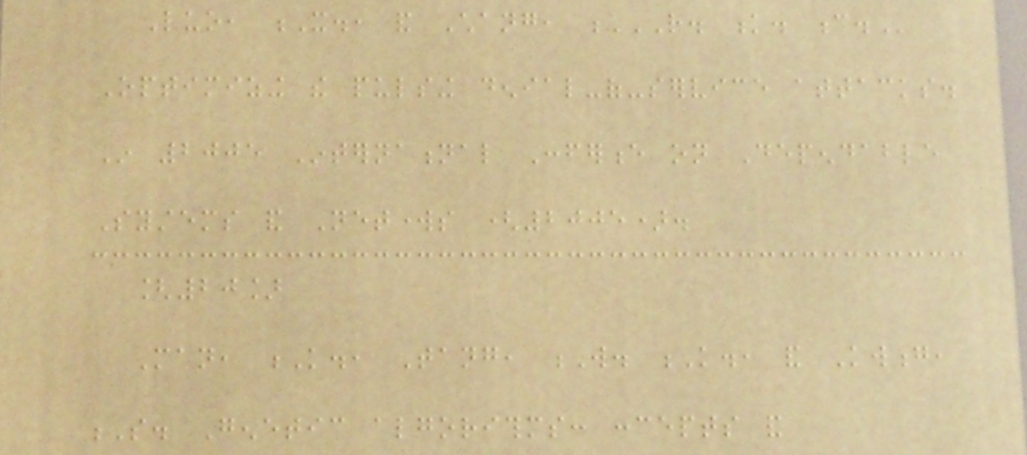Luo, X., and Chang, R. K. C.
Optimizing the pulsing denial-of-service attacks.
In 2005 International Conference on Dependable
Systems and Networks (2005).
[20]
Man, K., Tang, W. K., and Kwong,
S. Genetic algorithms: concepts and
